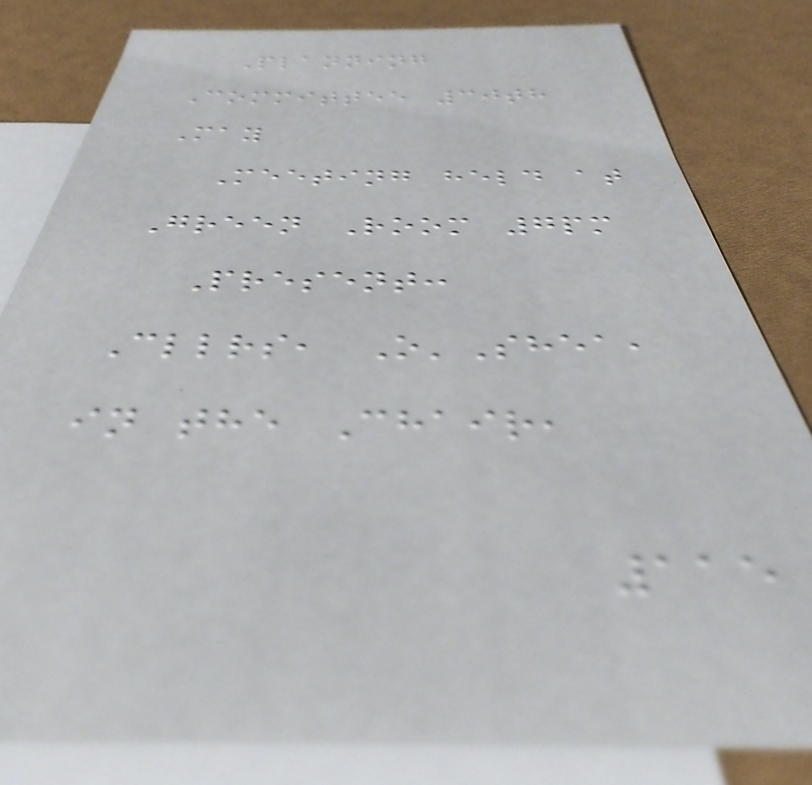Planning
Committee 30th
May
Meeting held at
Green Room 7pm
Present:
Cllrs, O'Shea,
in the Chair,
115
